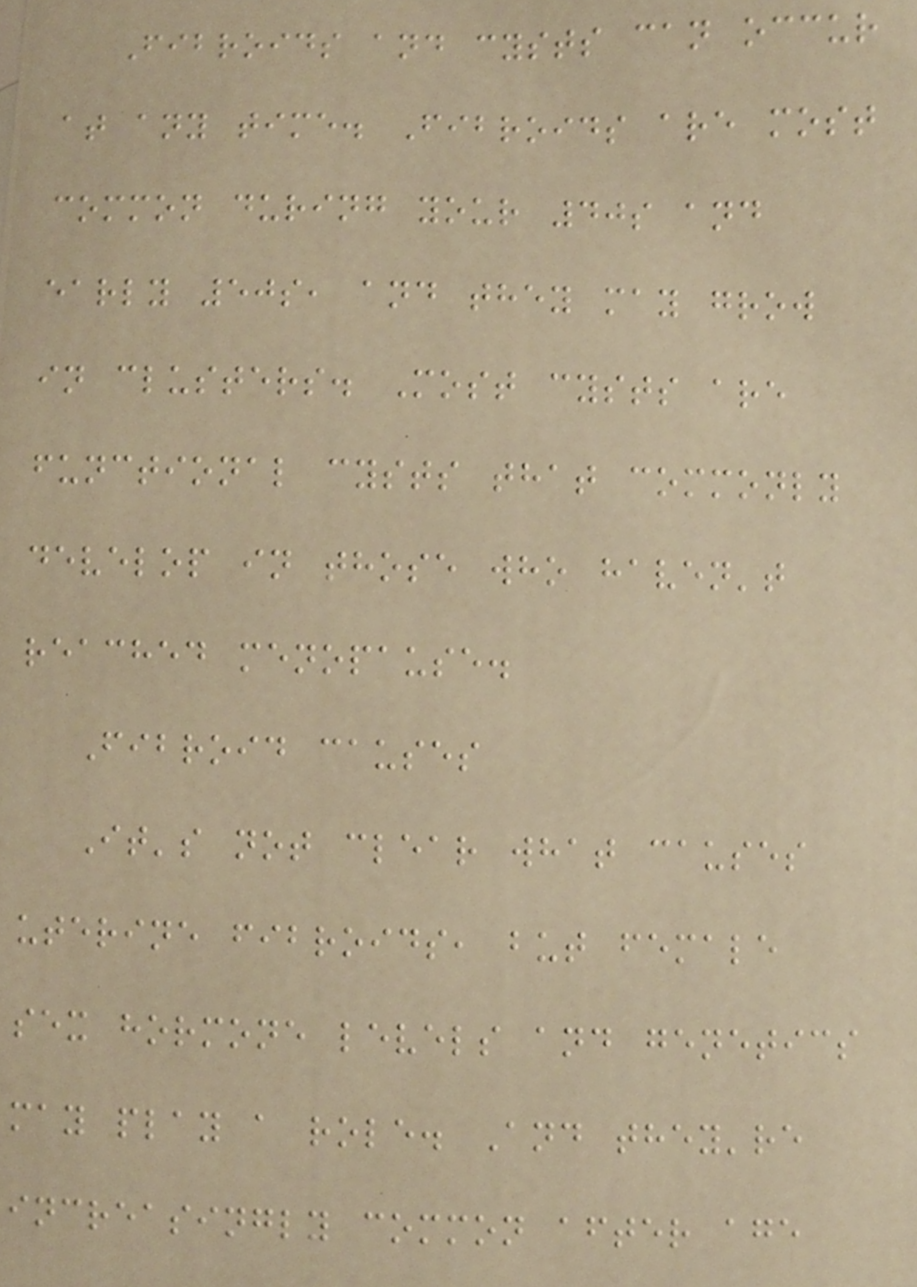Fibroids and cysts can occur
at any time. Fibroids are most
common during your 40s and
early 50s, and they may grow
in clusters. Most cysts are
functional cysts that commonly
develop in those who haven't
reached menopause.
Fibroid causes
It's not clear what causes
uterine fibroids, but female
sex hormone levels and genetics
may play a role. And they're
increasingly common after age
